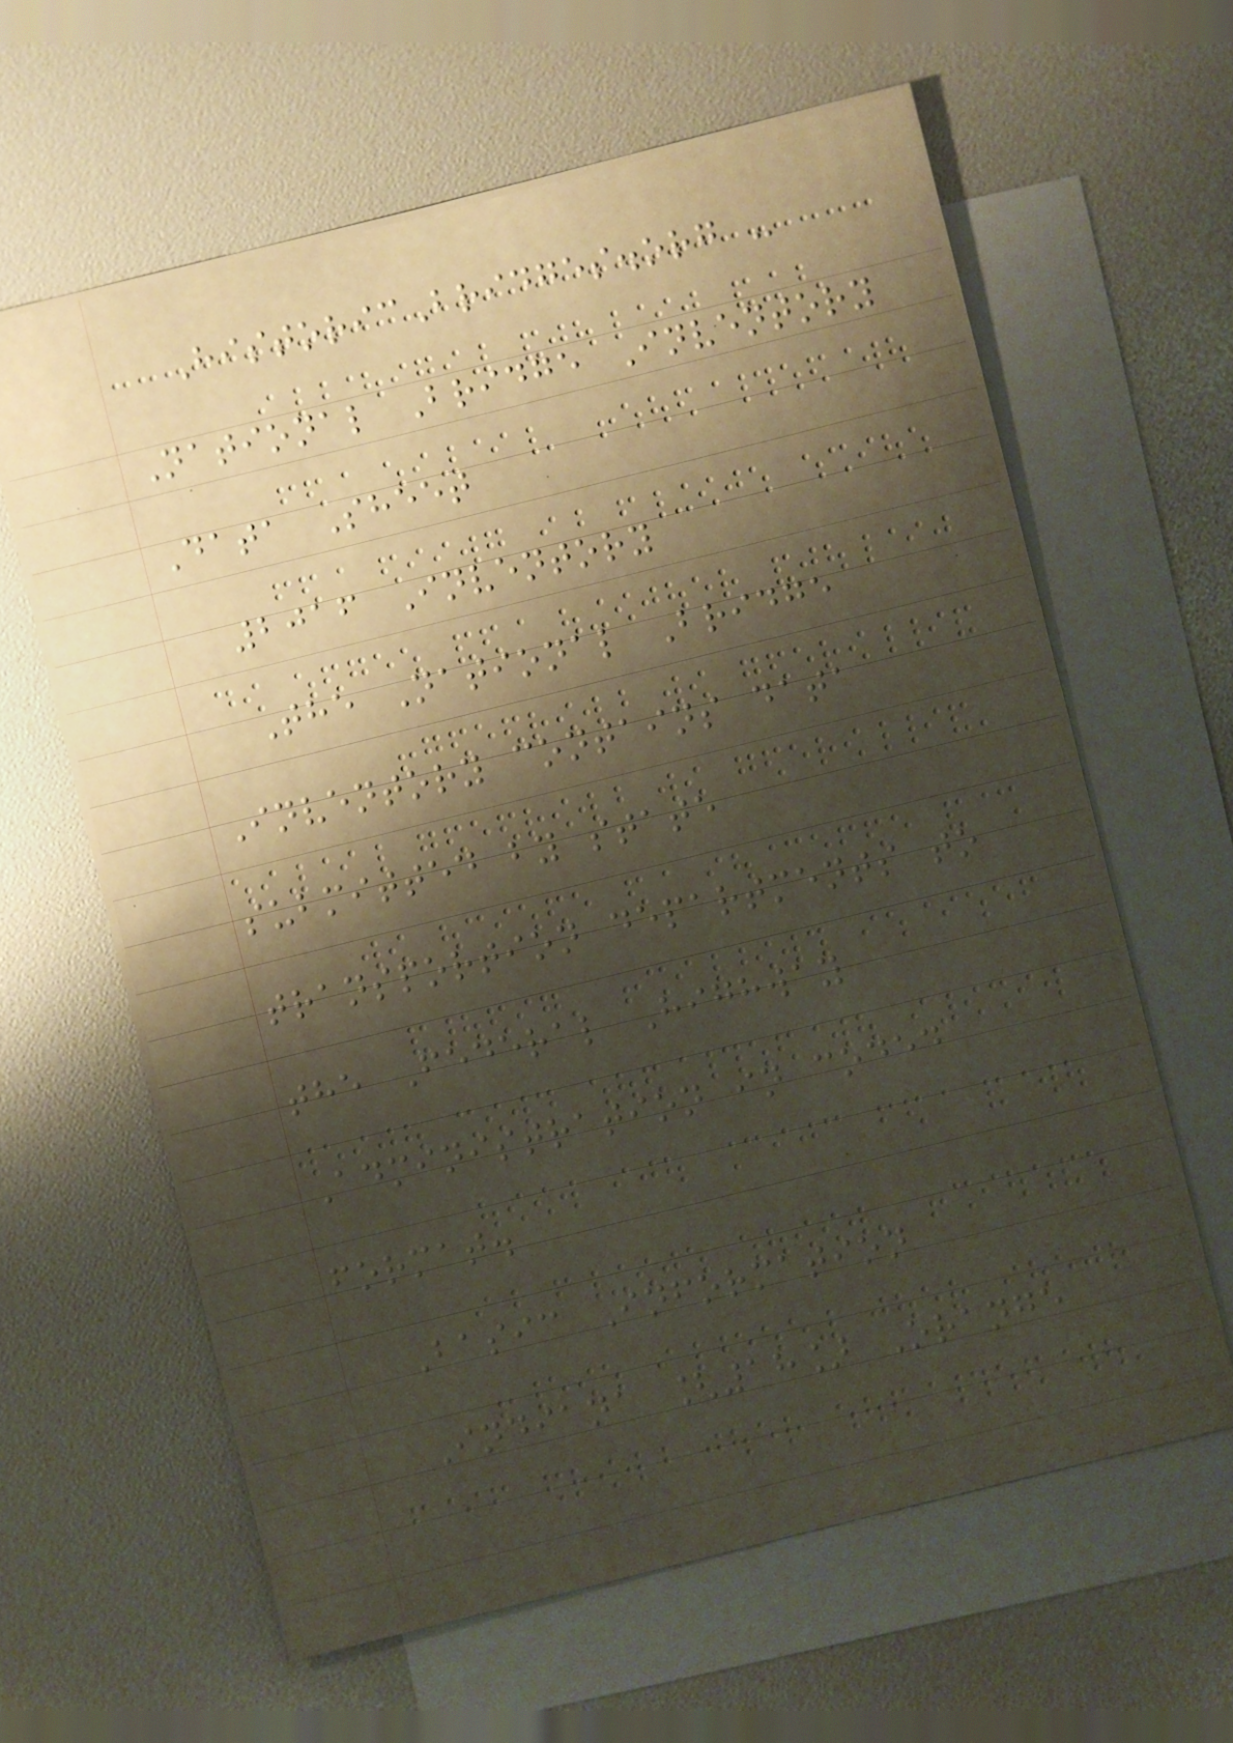HistoricBridges.org -
National Bridge Inventory
Data Sheet
2016 Inventory
The National Bridge
Inventory contains data
submitted by state
transportion departments to
the Federal Highway
Administration in coded
format.
Basic Information
Indiana [18] Orange
